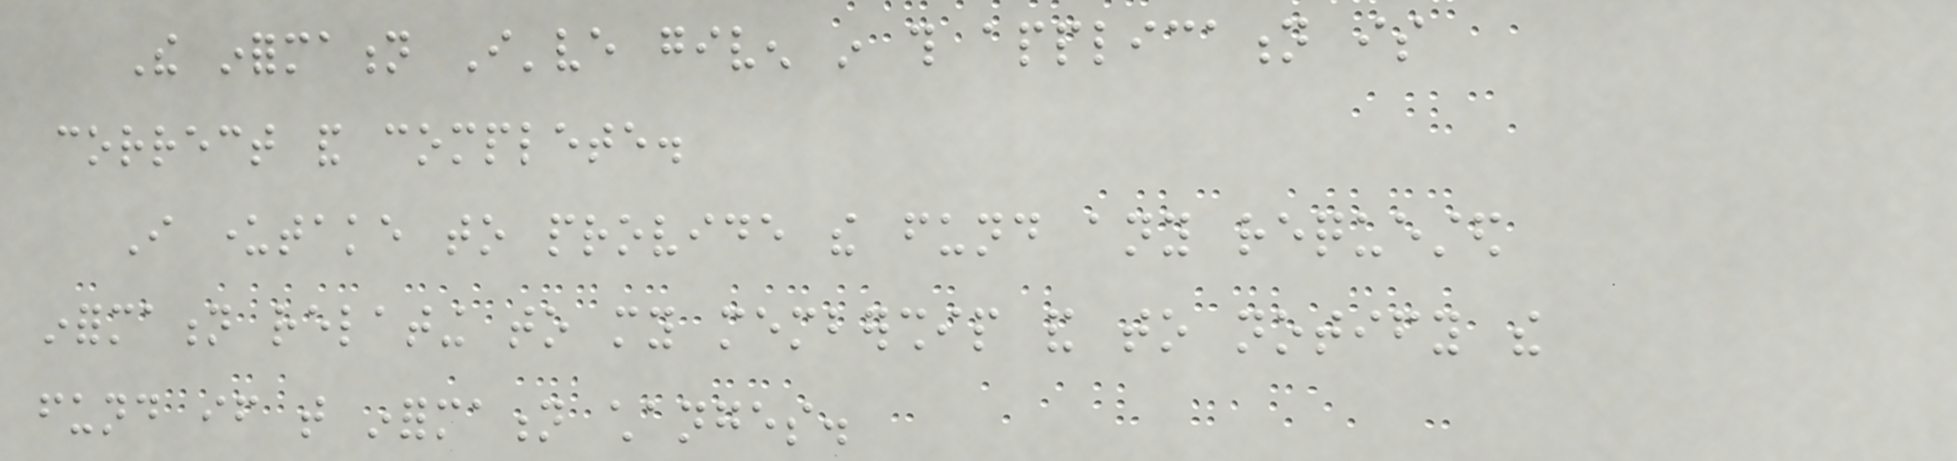The information I've given in this application is
correct and complete.
I undertake to provide the fund any requested
information relating to my membership and to notify the
fund if that information changes.
